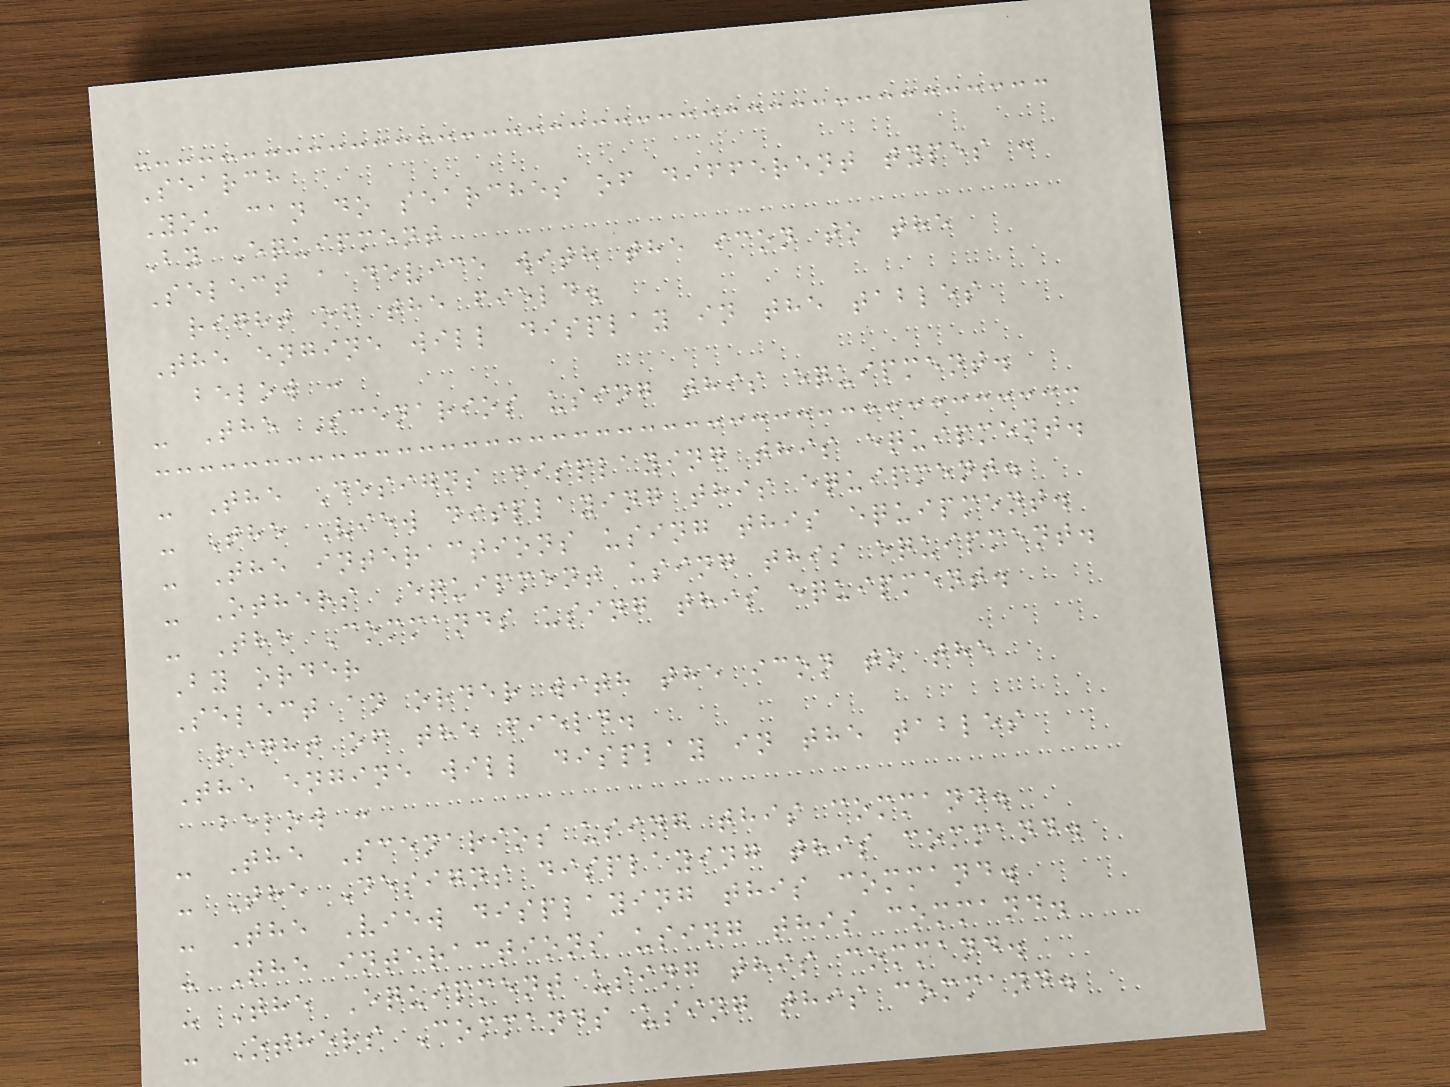Search
You can do searches of different types :
By Equipment
Select a device with the icon to the
right of the field.
The engine will display in the tables
below :
- The Scenarios using this equipment.
- The Designs displaying this equipment.
- The View displaying this equipment.
- The interactions using this equipment.
- Others Equipment using this equipment.
- The Commands using this equipment.
By order
Select an order with the icon to the
right of the field.
The engine will display in the tables
below :
- The Scenarios using this command.
- The Designs displaying this command.
- The View displaying this command.
- The interactions using this command.
- The Equipment using this command.
- Others Commands using this command.
